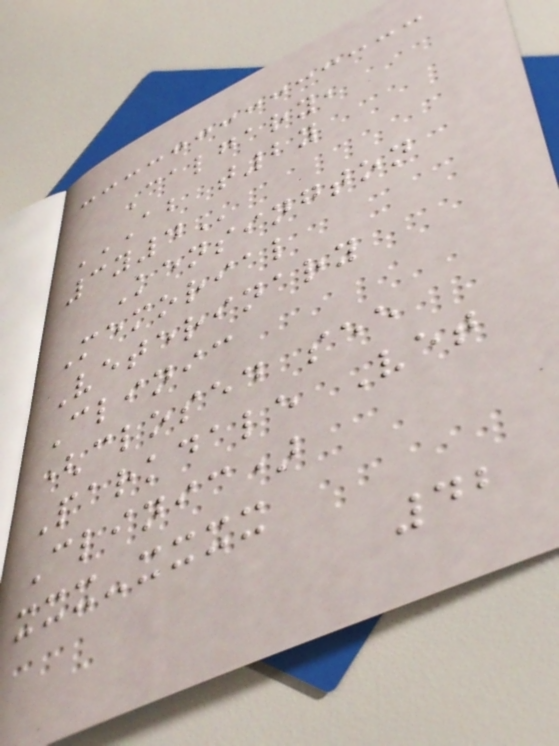Calgary,
AB T2Y
3Y4
Kensington
Memorial
Veterinary
Clinic
(closed see
Parkdale Vet
Clinic)
xxx-xxxx
42
